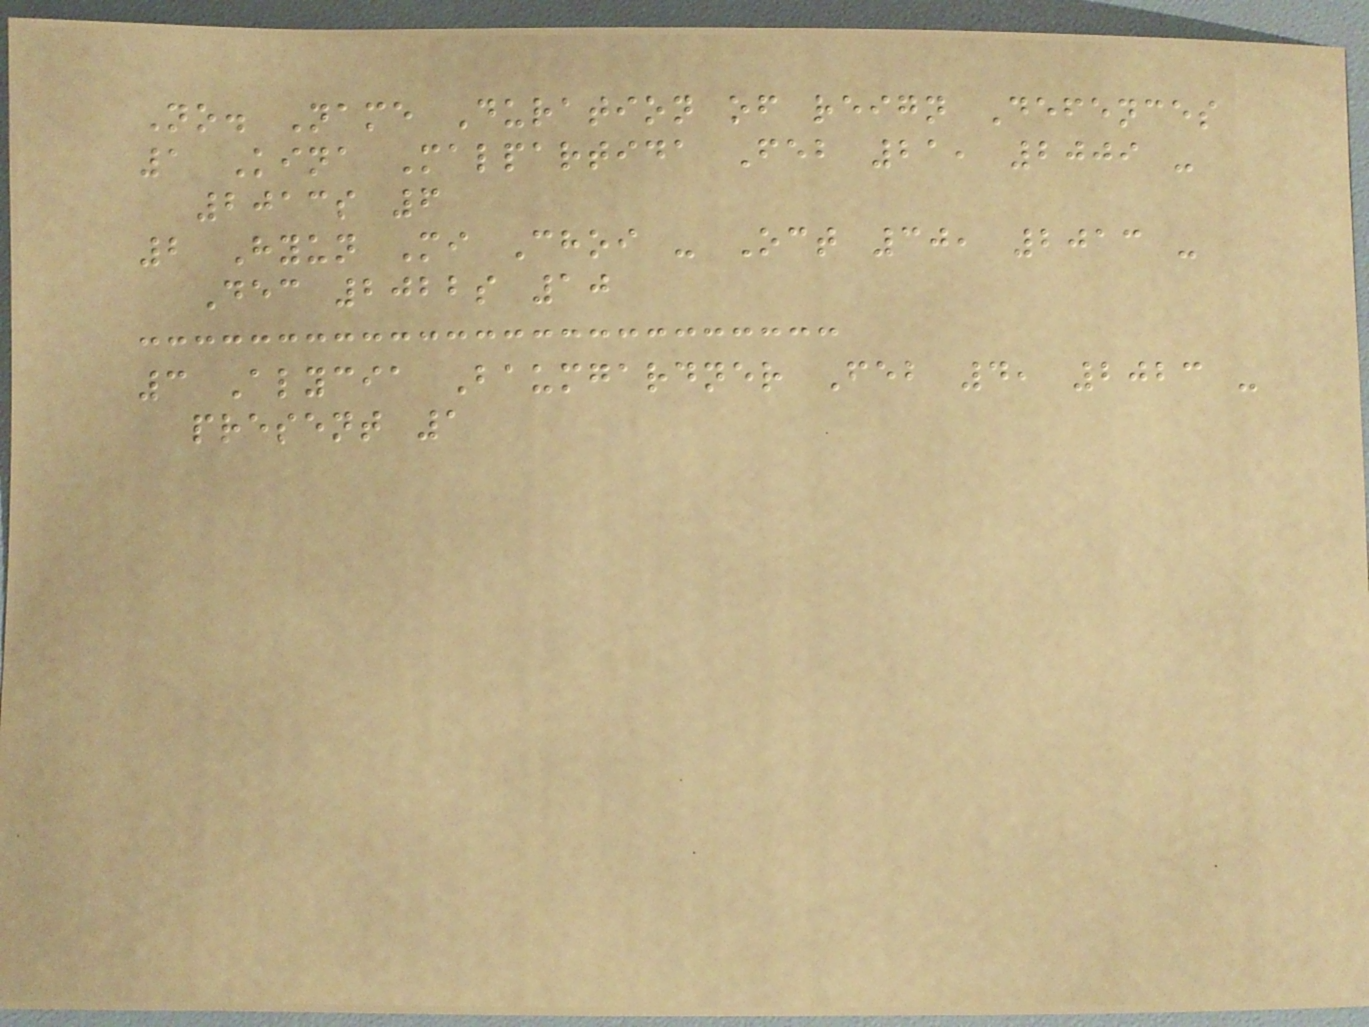No. Name Duration of reign Defences
1 Kina Malpartida Feb 21, 2009 -
2013s 6
2 Hyun Mi Choi - Oct 30, 2013 -
Dec 2022s 10
3 Alycia Baumgardner Feb 4, 2023 -
present 1
